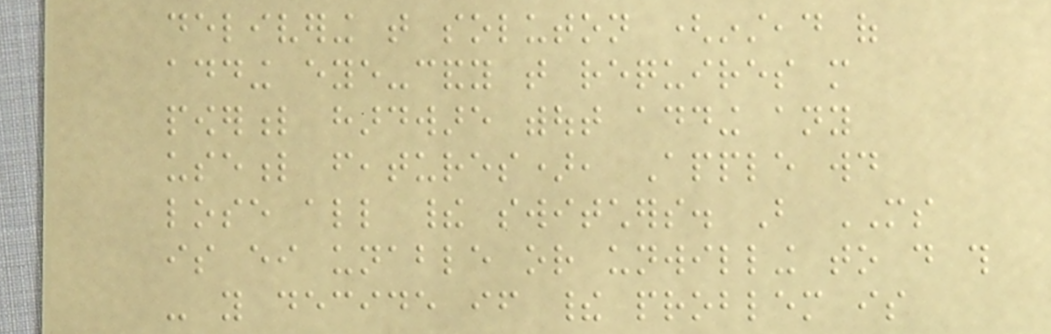delivering that soluton (instead of
adding eye-candy that requires more
powerful hardware without adding any
useful features), Apple would
lose all their switchers. But MS
is either unable or unwilling to do this
- you decide if their problem is
